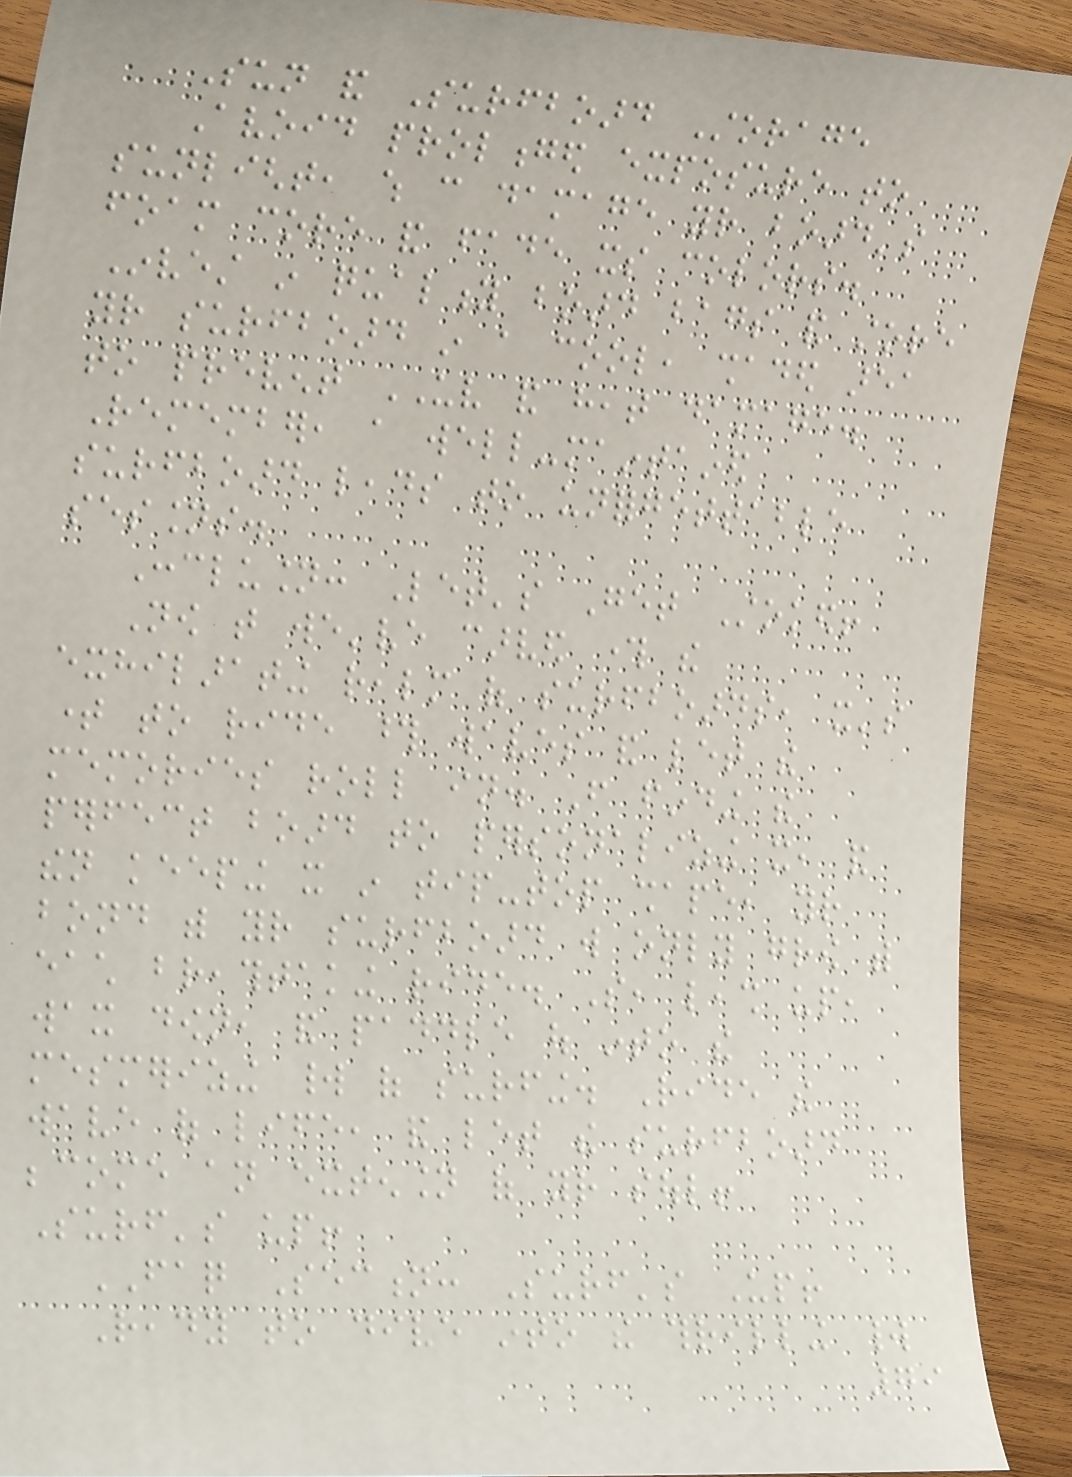Sun and Surfboard Storage
Avoid prolonged exposure to
sunlight, which can damage your board's
foam core and fade its colors.
Invest in quality board bags and store
your surfboard in a cool, shaded area
to prevent UV and heat damage.
Remember, a well-maintained
surfboard leads to unforgettable
sessions.
Conclusion: Let's Get Stoked!
Now that we've carved through the
exhilarating realm of surfboards, it's
time to ride those waves and let the
memories roll in. From finding the
perfect board to personalizing it, and
then keeping it in tip-top shape, your
bond with your surfboard will only grow with
each breathtaking ride. So, leash up,
wax down, and paddle out into the
mesmerizing world of surfing. Ride the
wave of life, and let the surfboard
become an extension of your soul!
Surf's up!
FAQ Section: Surf's Up!
Ready to dive into the thrilling world
79
